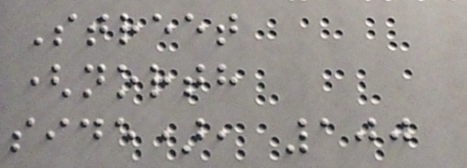Street
(north
side), 100
